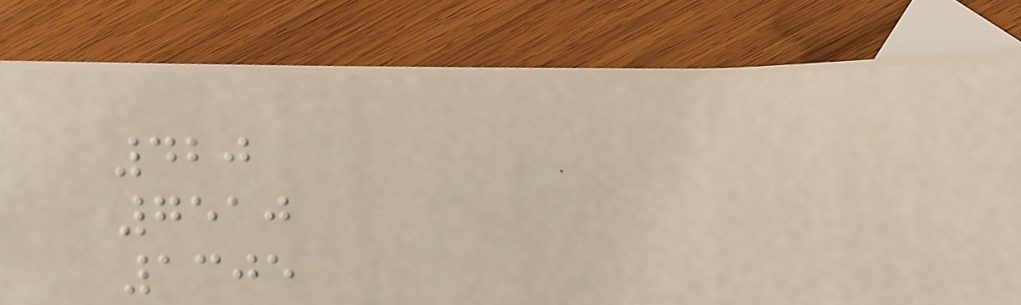420
7510
1305
